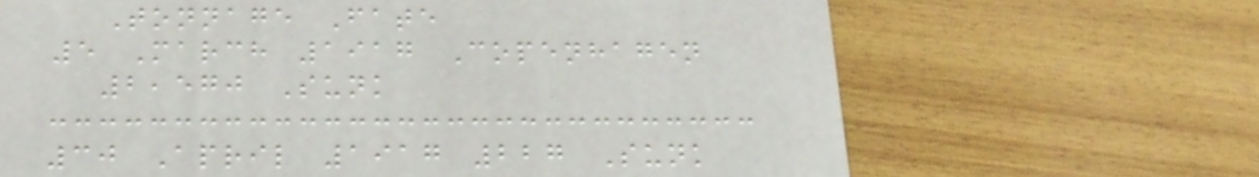Tonnage Fate
5 March 1917 Copenhagen
2,570 Sunk
30 April 1917 227 Sunk
